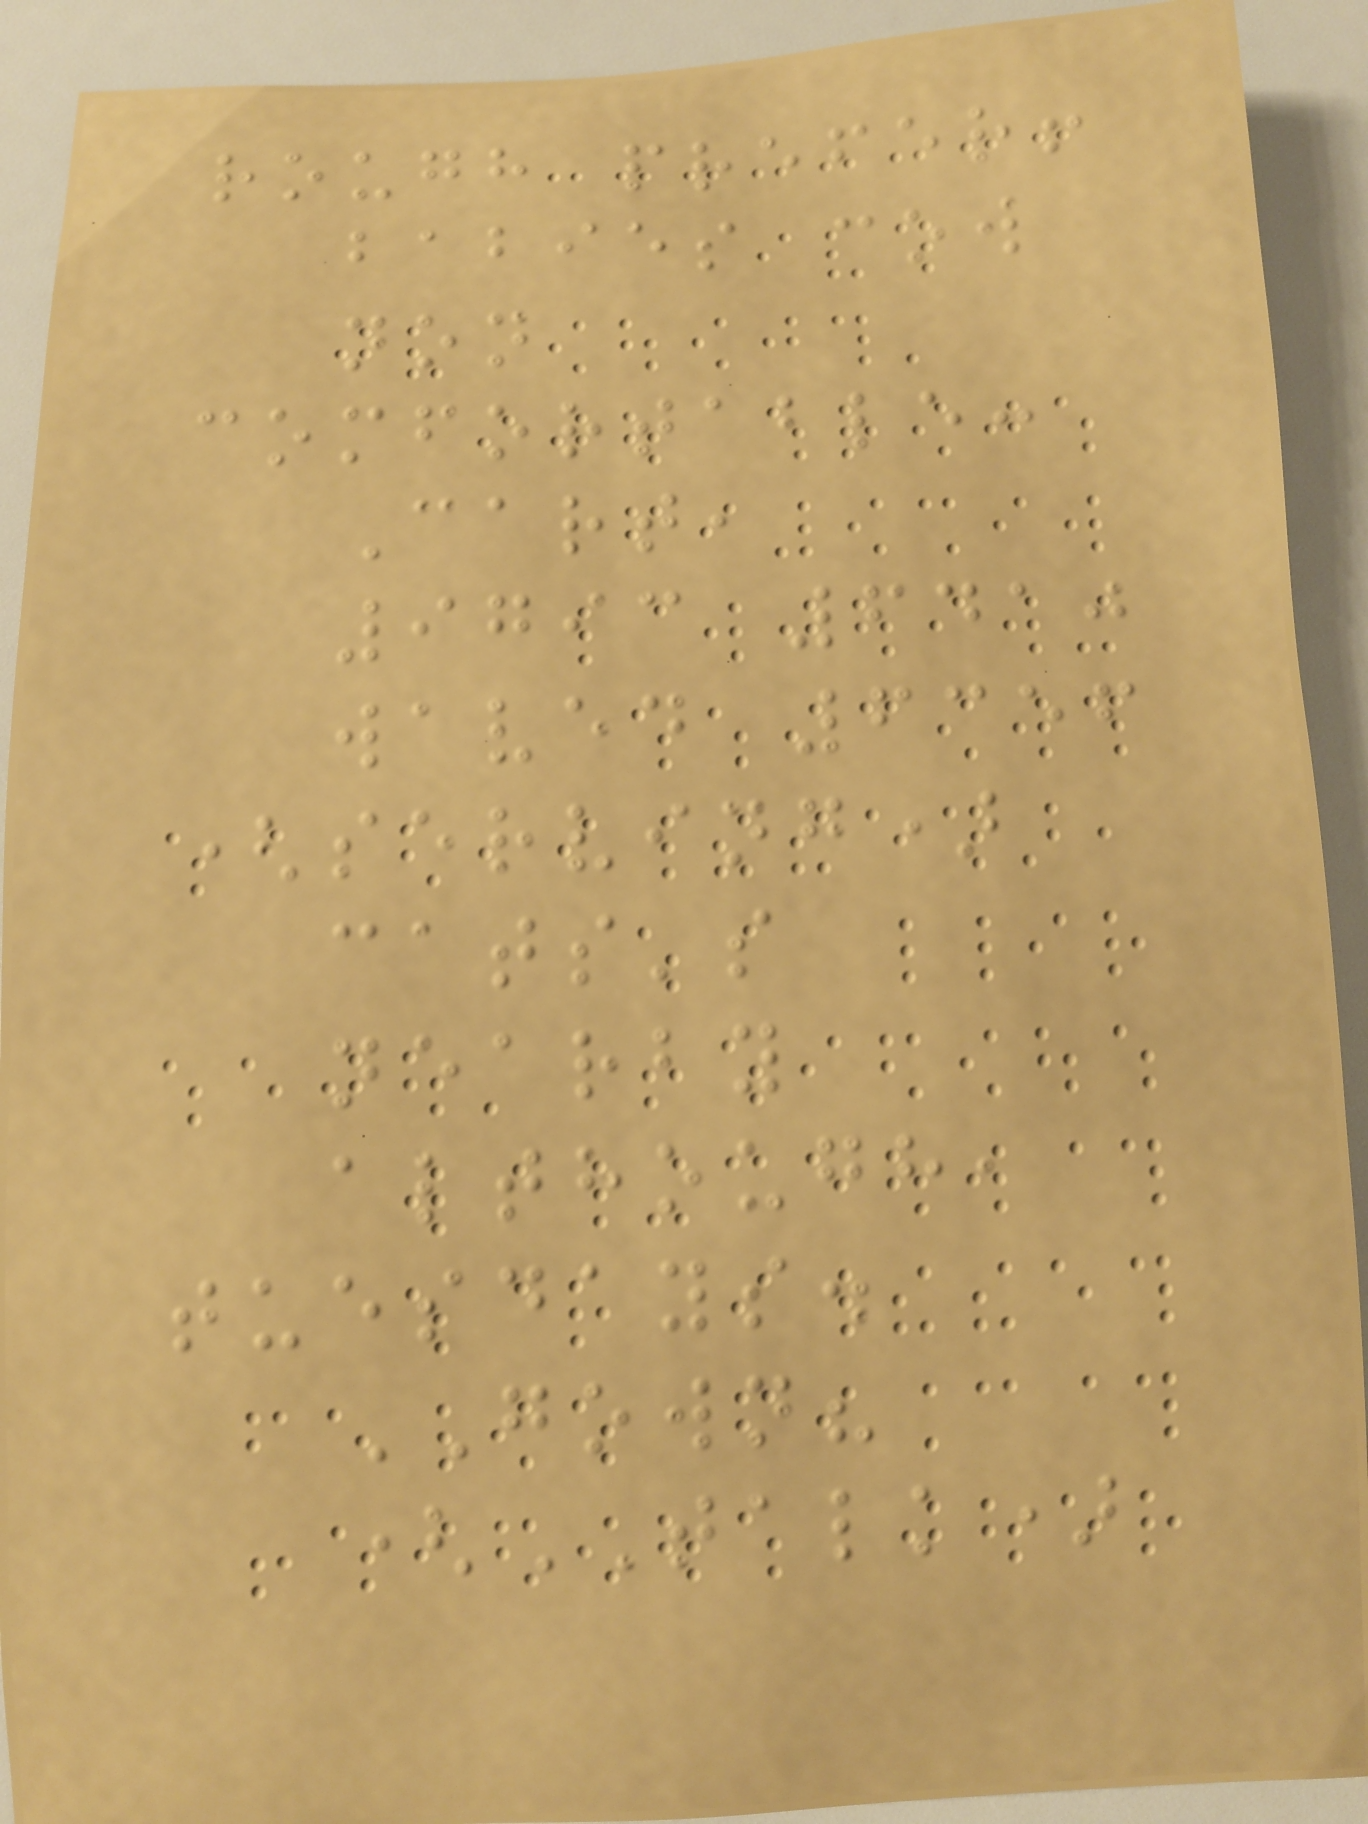rough prefer!
babies cow
non
comfortable:
Cart,
9793 6410
waved 6356
(serving)
cats's
nearby
although,
tuesdays.
GOWN?
(TALK)
